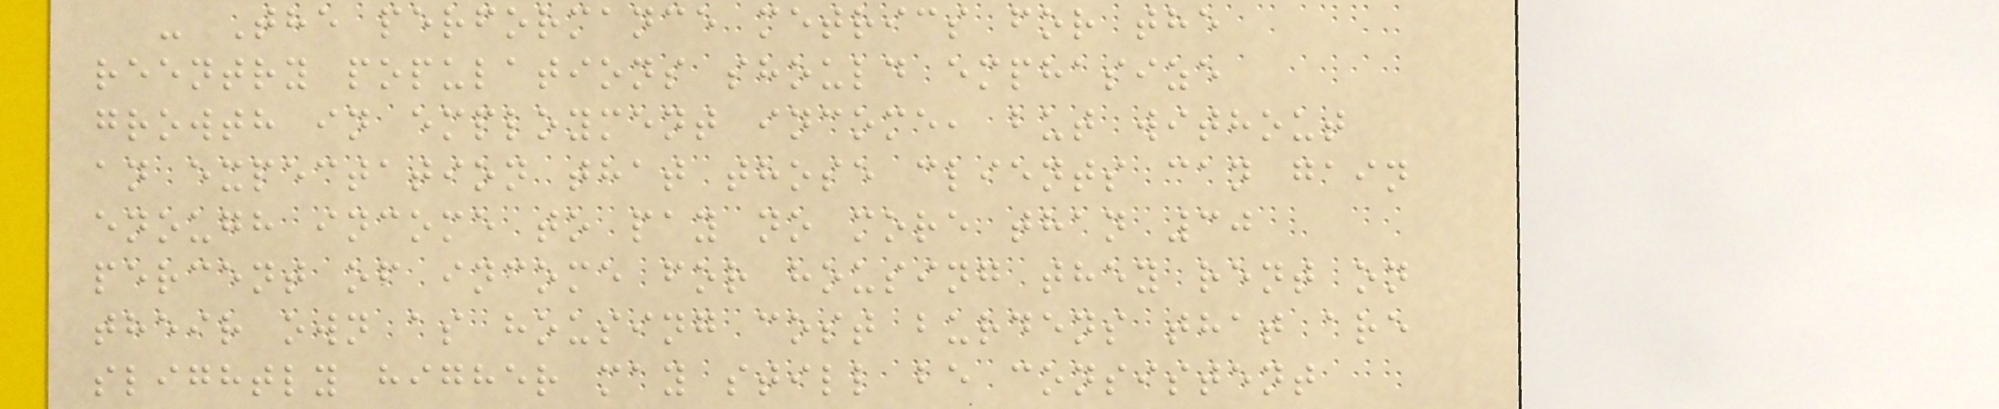- The performance metrics for the
reentry populations should emphasize
growth in employment income, but without
an expectation that those clients can gain
enough income to pay no more than 30
percent of income for housing they rent on
their own as housing cost burdens that are
slightly higher may still be consistent
